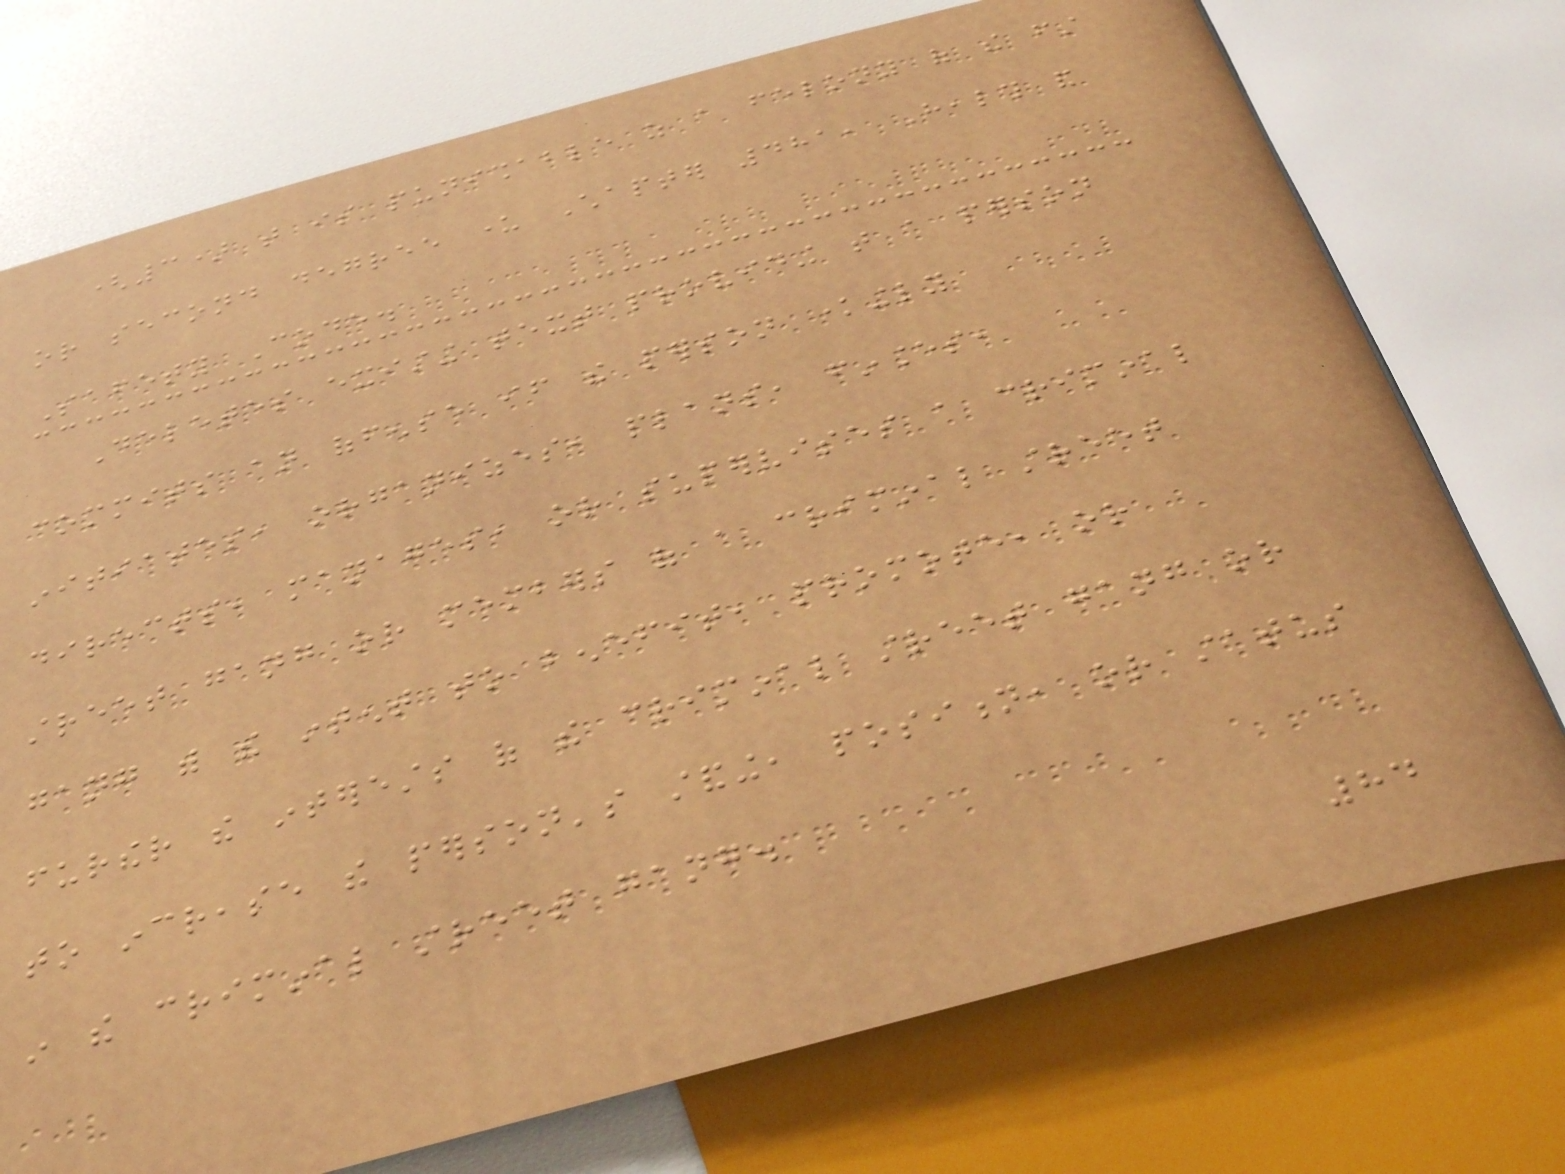(3) that is punishable as a felony of the first
or second degree under Chapter 481, Health and
Safety Code.
Deletes existing text providing that a person
commits an offense if the person knowingly
initiates, organizes, plans, finances,
directs, manages, or supervises a criminal
street gang or members of a criminal street
gang with the intent to benefit, promote, or
further the interests of the criminal street gang or
to increase the person's standing, position, or status
in the criminal street gang.
84
